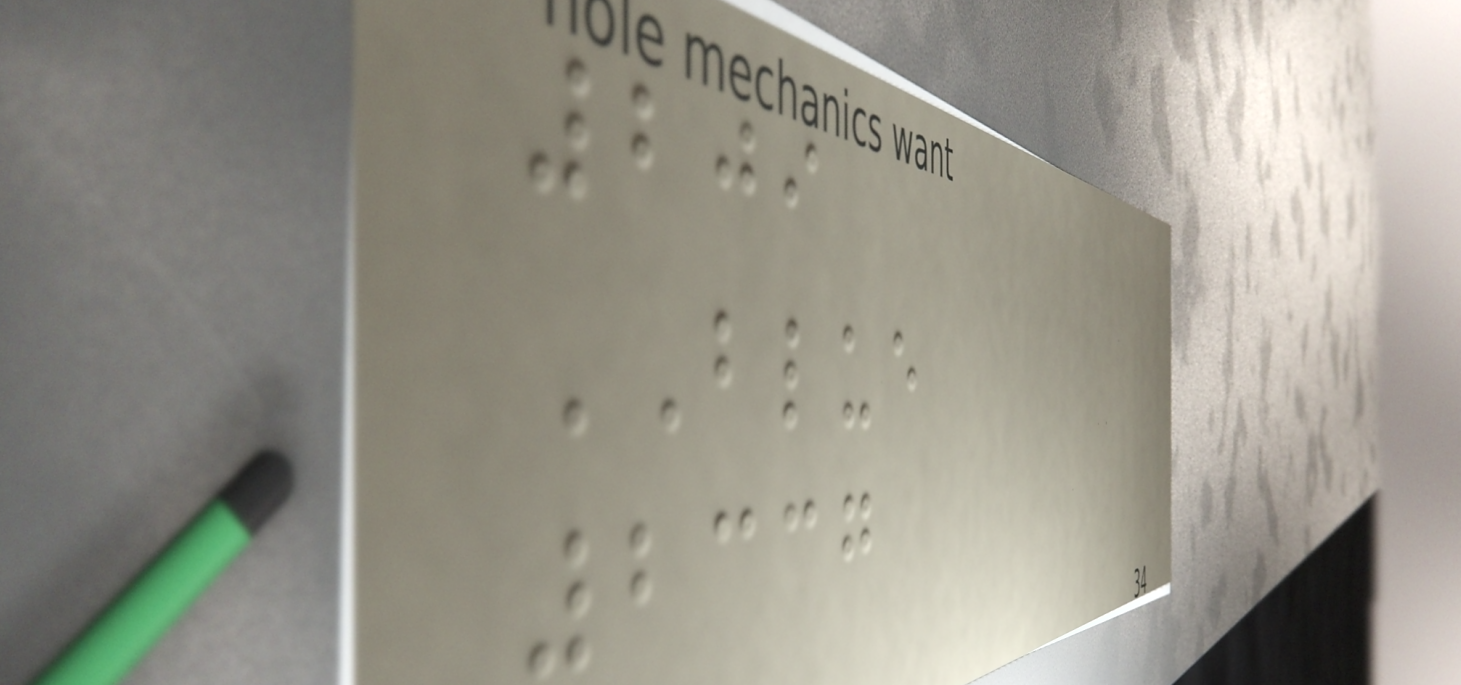209
BLUE
2337
